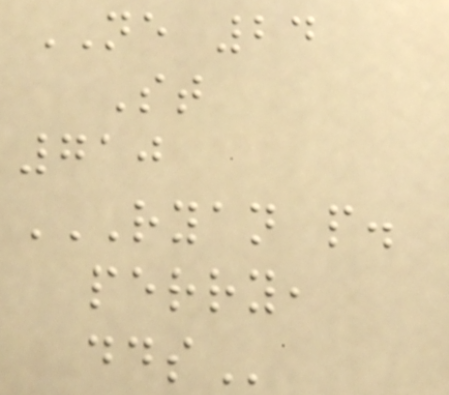NE 24
St
710
RYAN P.
PERRY,
DDS
